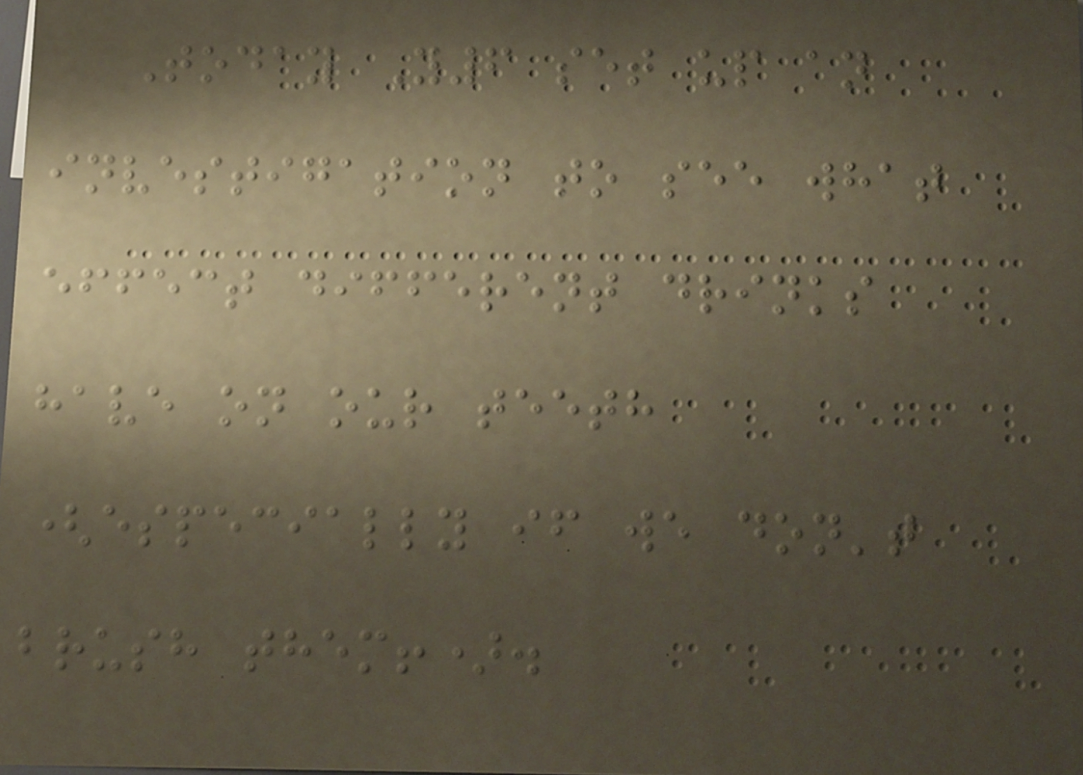Today Y6 set up an
investigation to see what
effect different drinks
have on our teeth
(especially if we don't
brush them!).
